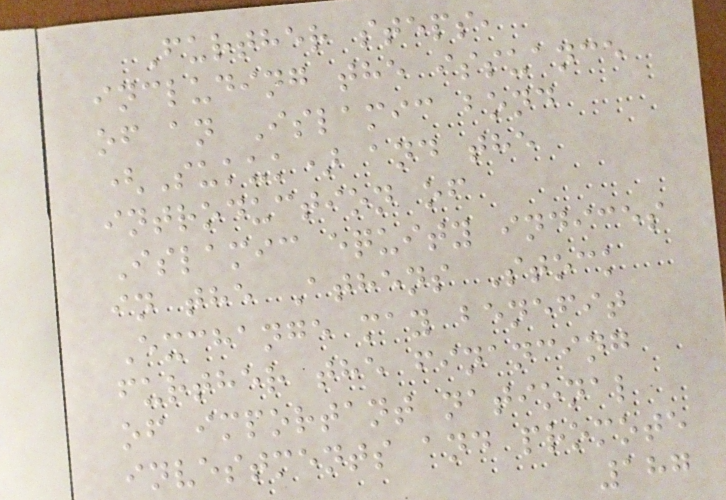Further steps,
including the issuance
of an Islamic bond
(Sukuk) and the
introduction of
Islamic equity indices
in the Athens Stock
Exchange may benefit
further the financing
of important national
investments and promote
187
